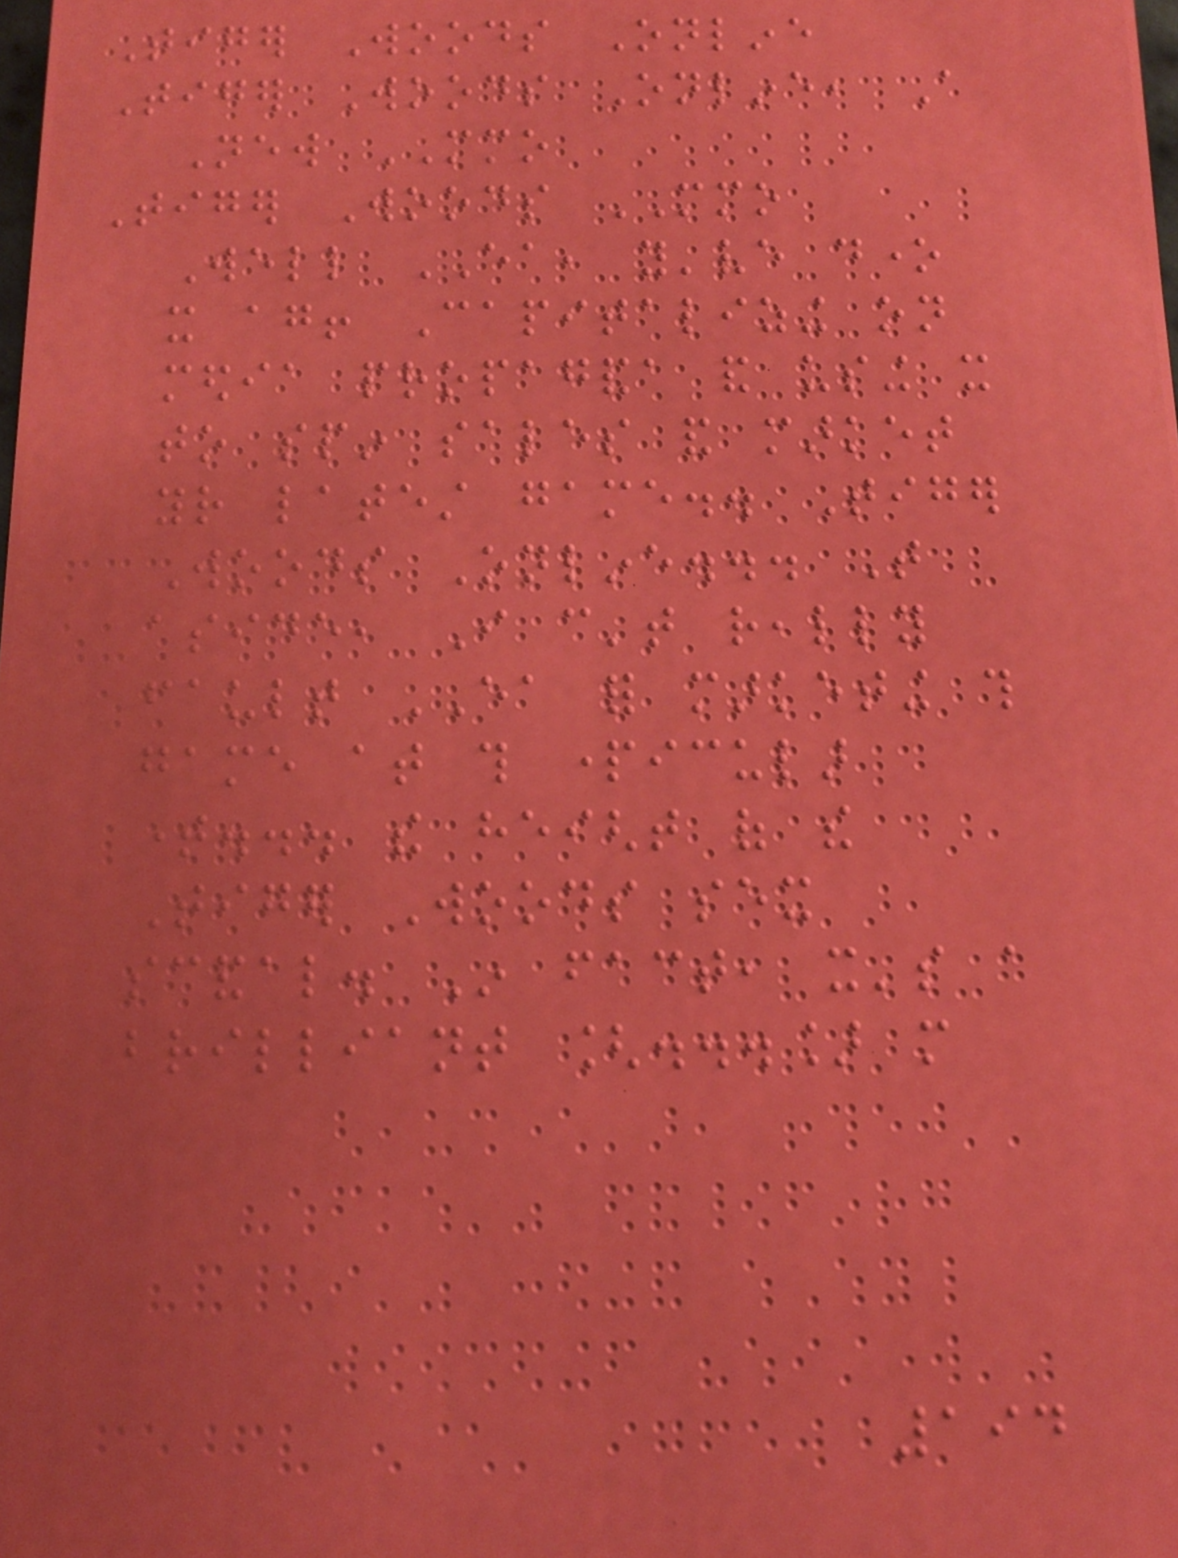Tiger Woods Online
Tiger Woods Online, A
New MMO
Tiger Woods MMO
Well EA, you've done
it again! Capitalizing on
media propaganda and using it
to spin sales and market
your latest game.. Tiger
Woods Online... That
aside, I can't really
fault EA for marketing this
game at this particular
time... the height of the
Tiger Woods sex
scandal. In fact, it's a
brilliant [...] more
194
